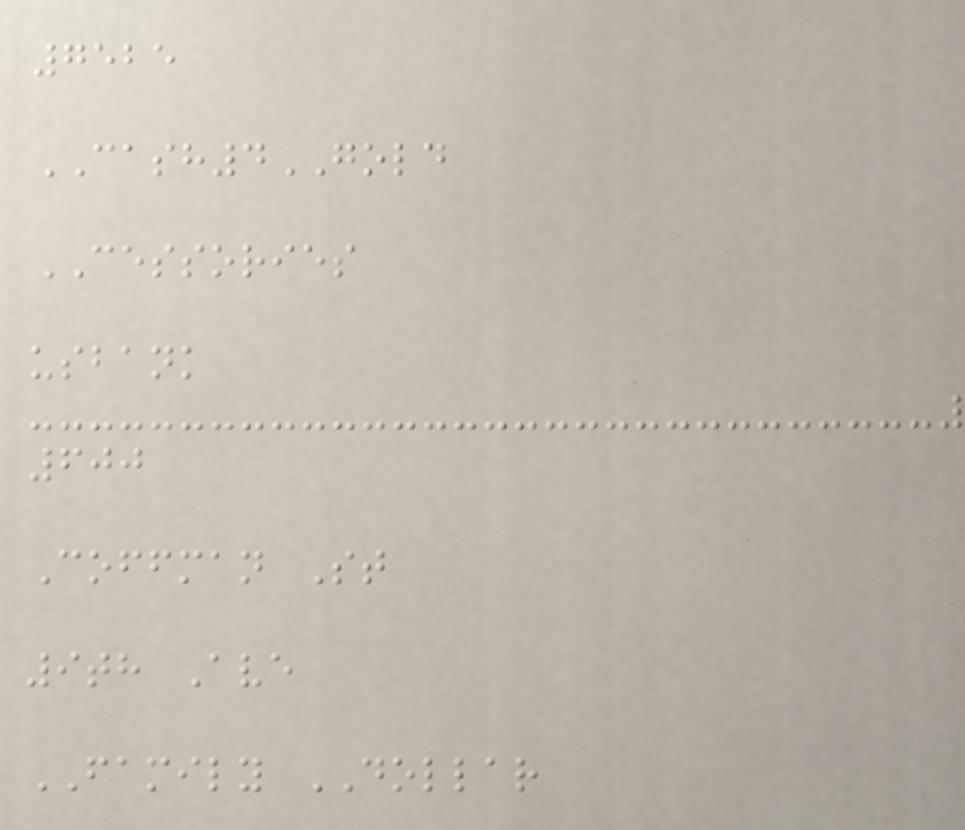7525
CASH4GOLD
CESSORIES
usbank
600
Coffman St
9th Ave
FAMILY DOLLAR
